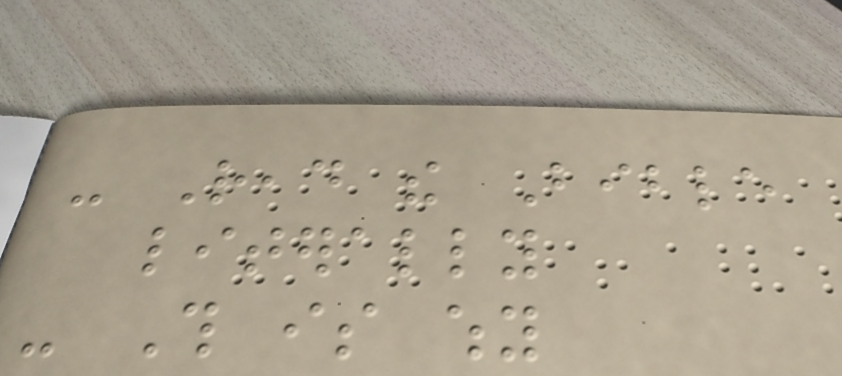- Read the Bible
literally
- This is why
